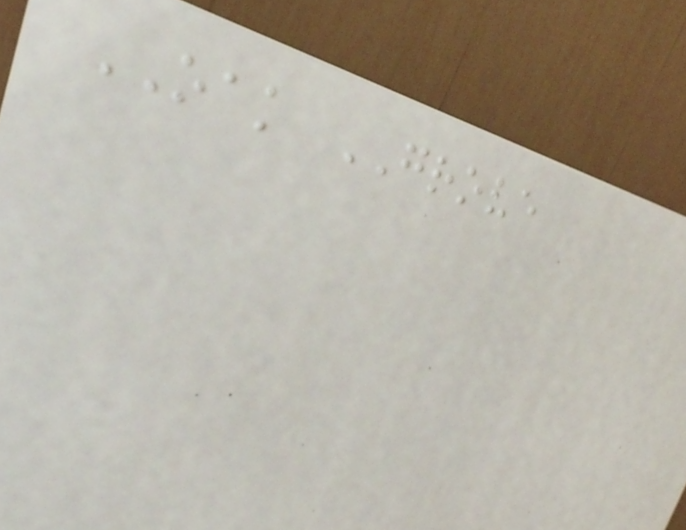OAK GROVE
